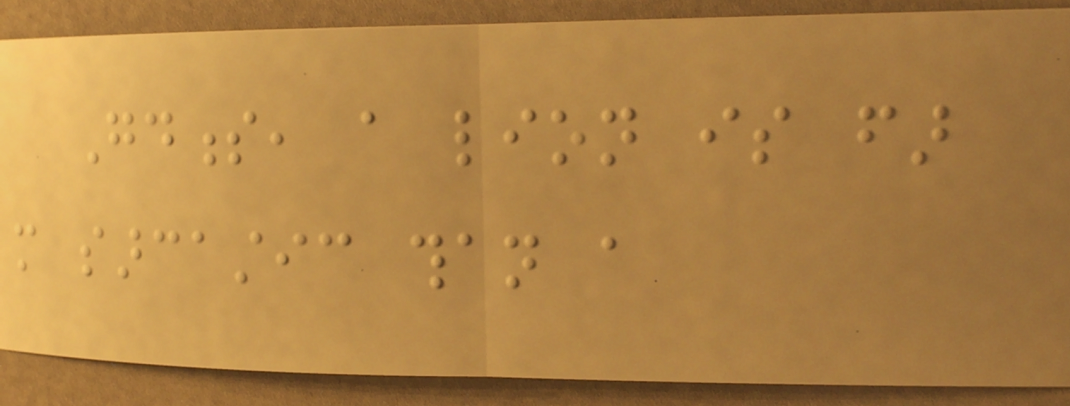Goodness, a lion is far
more sarcastic than a
